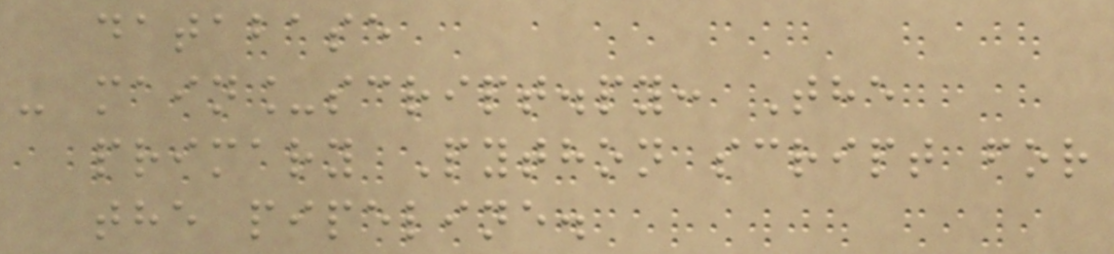database
- main_script.py: The
primary Python script for
the pipeline.
